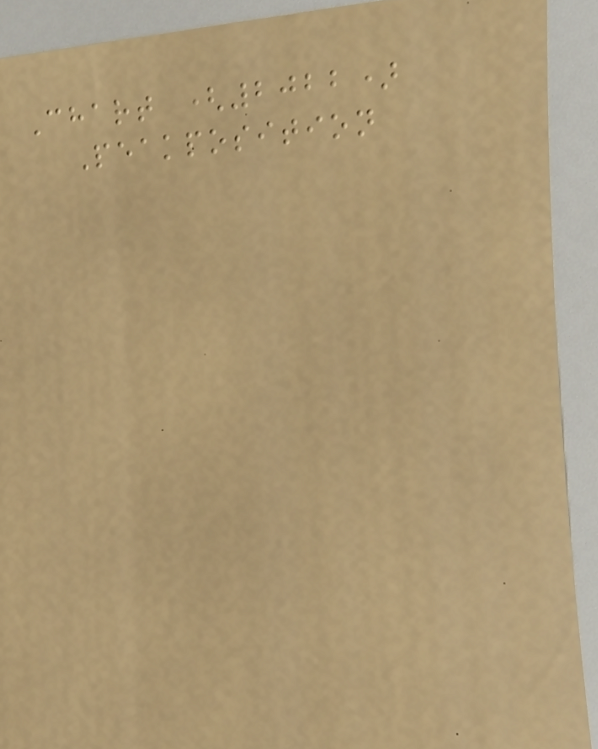Chart (2022)
Peakposition
